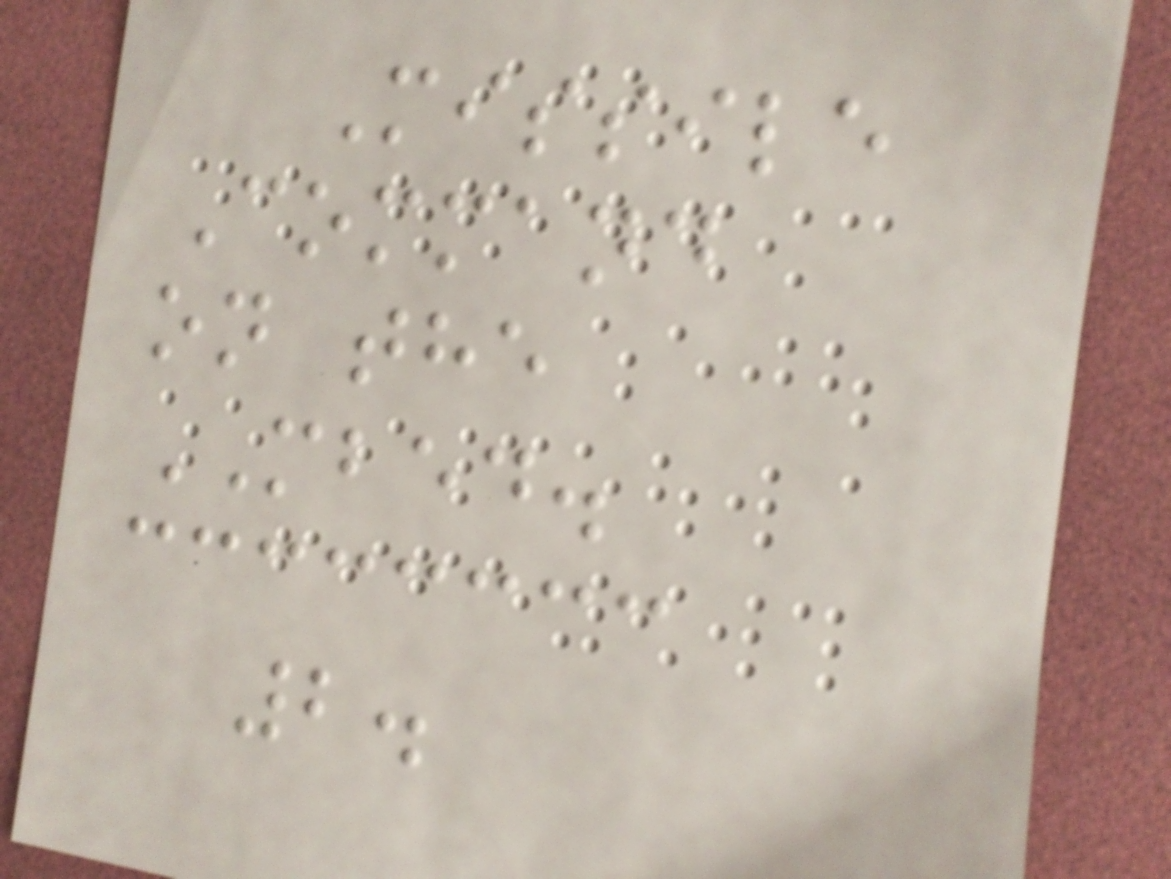Missile
Command
on the
MBED.
2.
